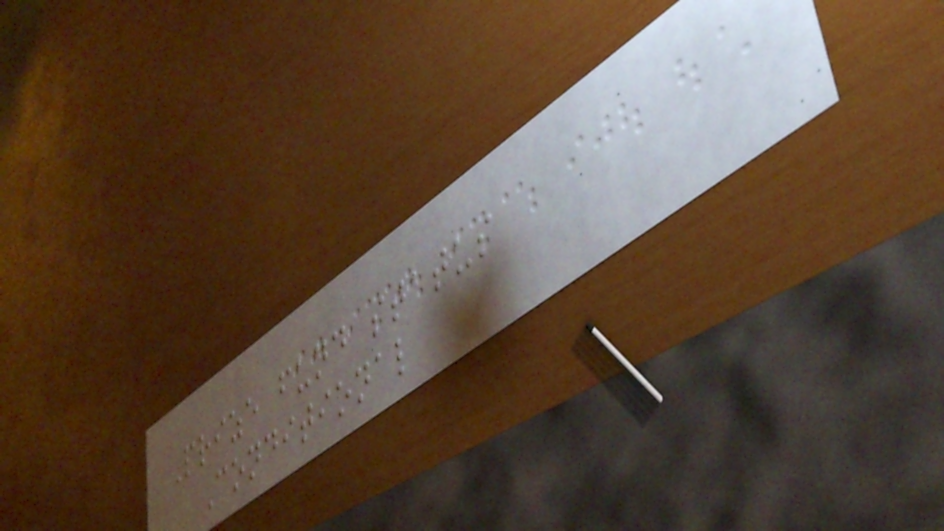Prize fund status
Conditional
